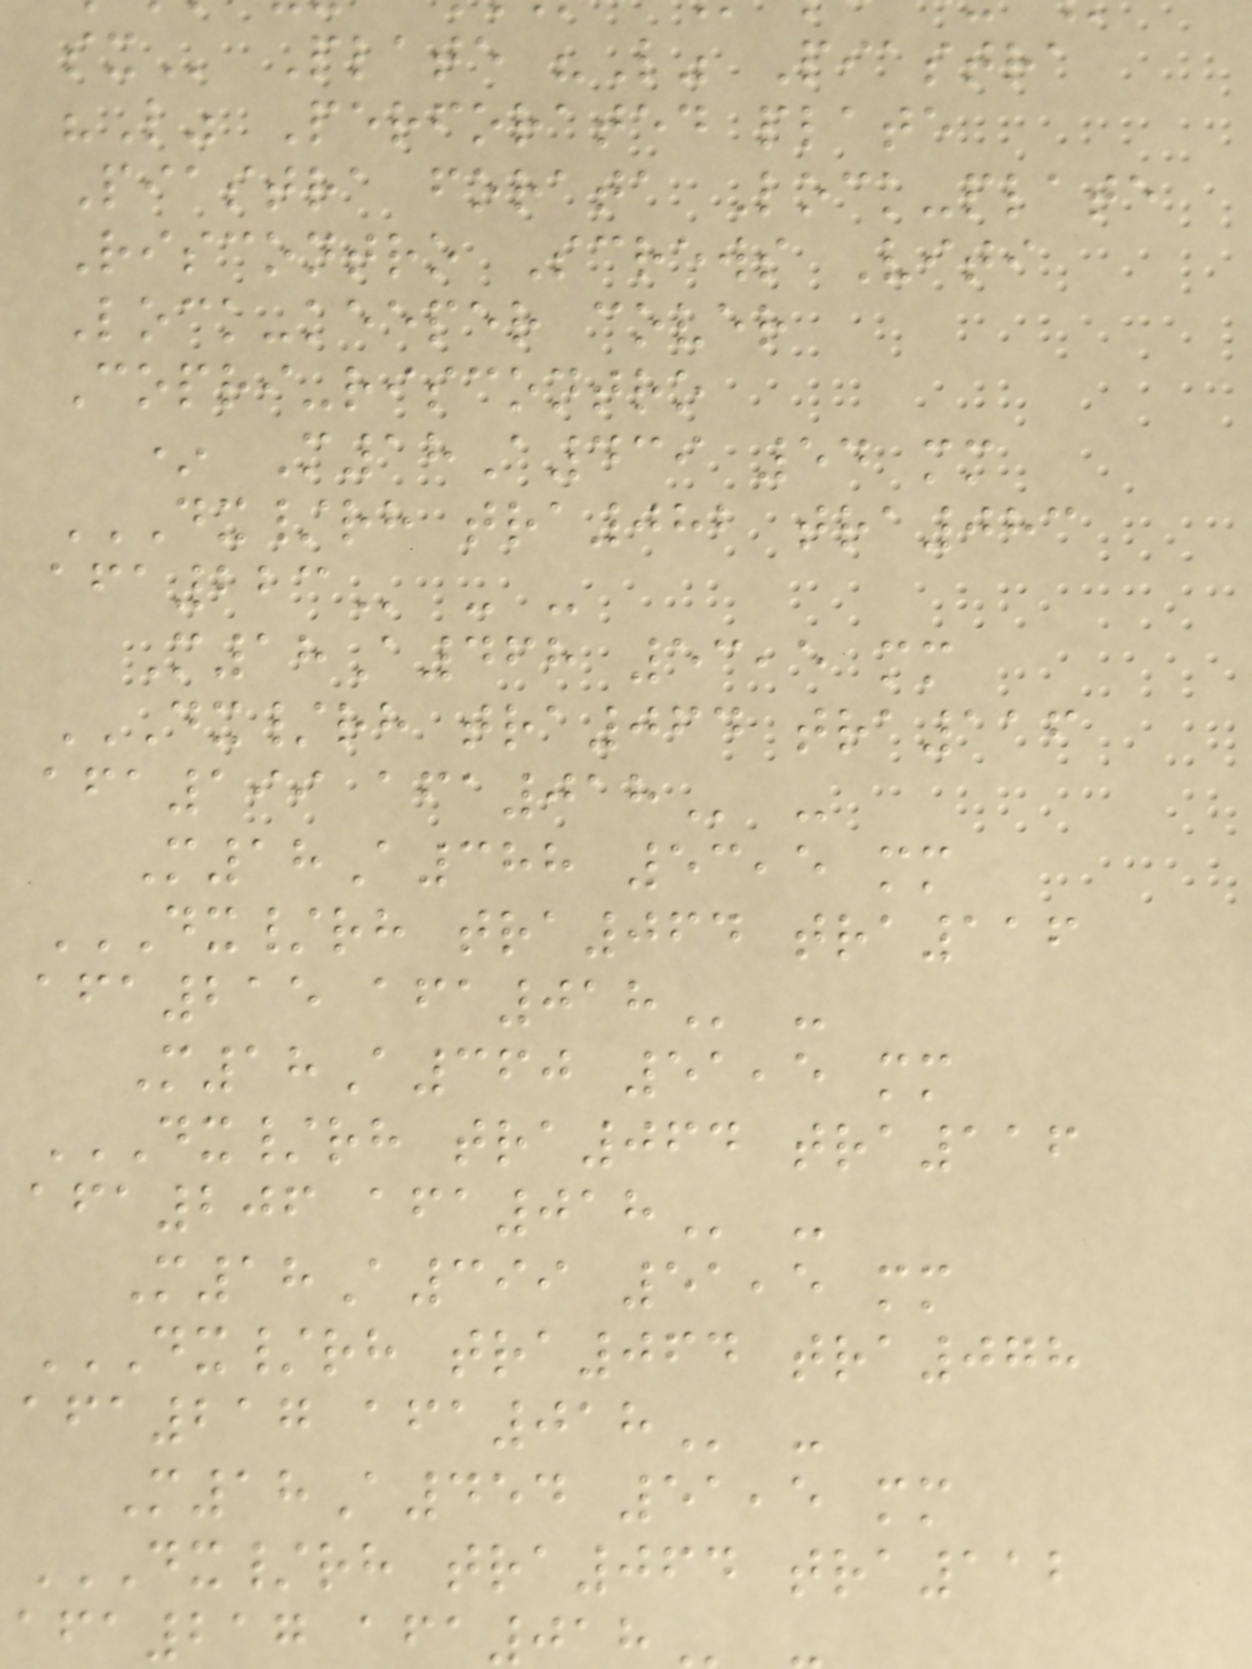Plate "L" Piastra
"L" Perforated plate
Piastra forata Lock-plate
Riscontro Screws Viti
Lock-keeper cover
Copri-riscontro
* M18A439 54 mm
DX/RH TRA082 TRA083
M18A468 53,5 mm
DX/RH TRA064 TRA116
afa199
M18A388 53,5 mm
DX/RH TRA064 TRA116
afa215
M18A360 51,5 mm
DX/RH TRA064 TRA116
afa206
M18A399 51,5 mm
DX/RH TRA064 TRA078
afa217
M18A454 51,5 mm
DX/RH TRA064 TRA112
afa217
